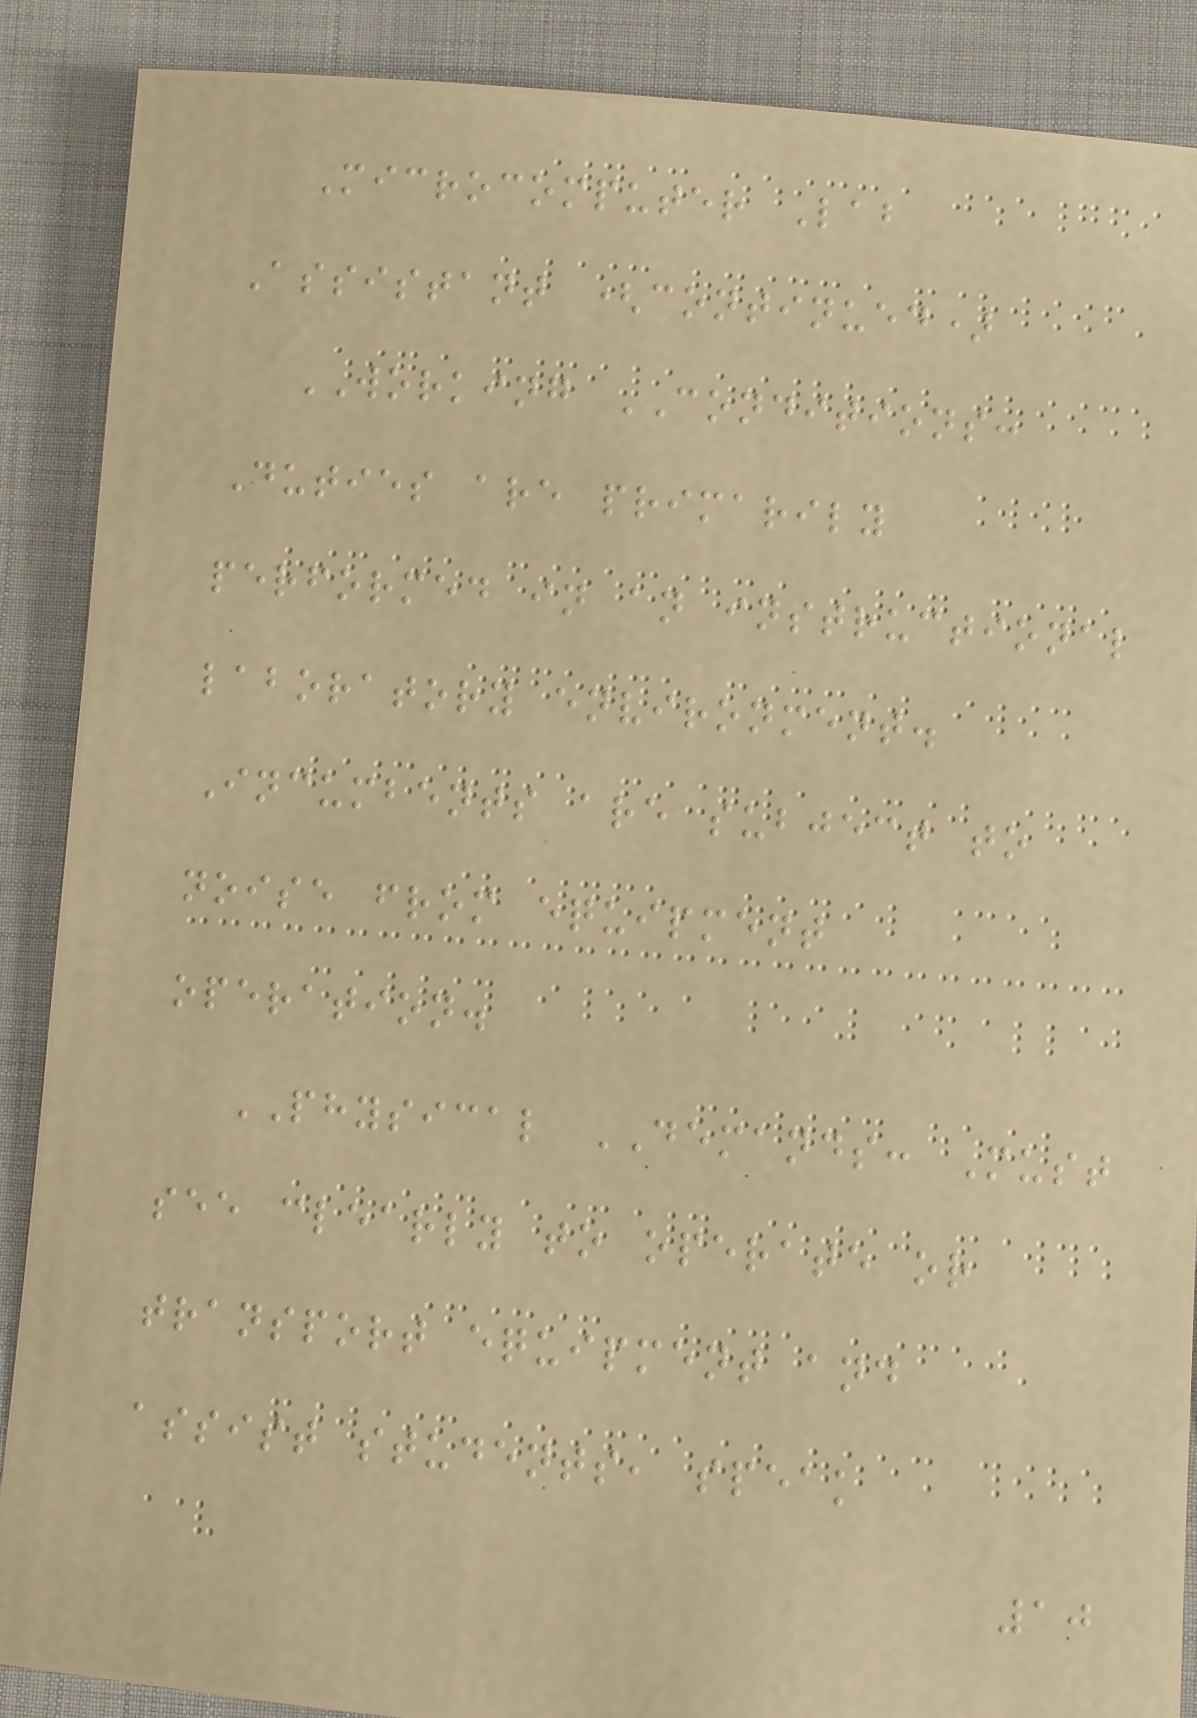Microcomputer Lab
Assistant (continued)
WORKING CONDITIONS:
Duties are primarily
performed in an instructional
laboratory environment.
Incumbents are subject to
noise from equipment
operation.
PHYSICAL DEMANDS: Must
see clearly to operate or
transport equipment and
assist students, speak
10
